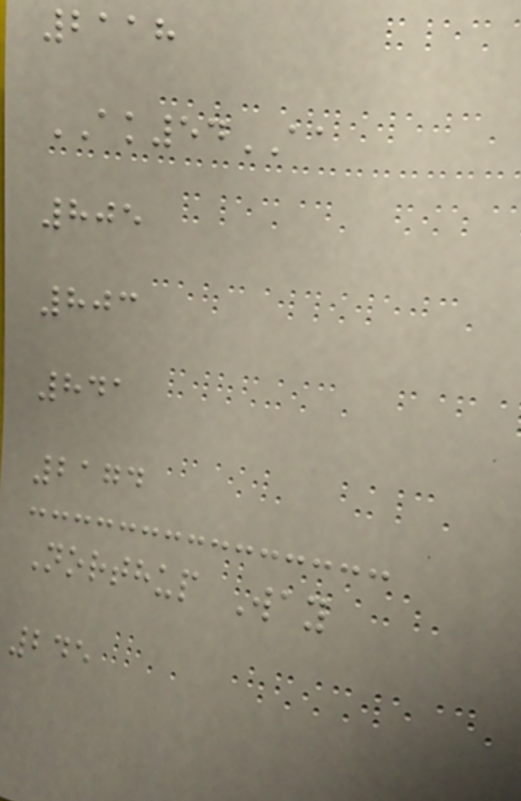2118
AK54AA
805
803
841
2174
Northup Way
245
